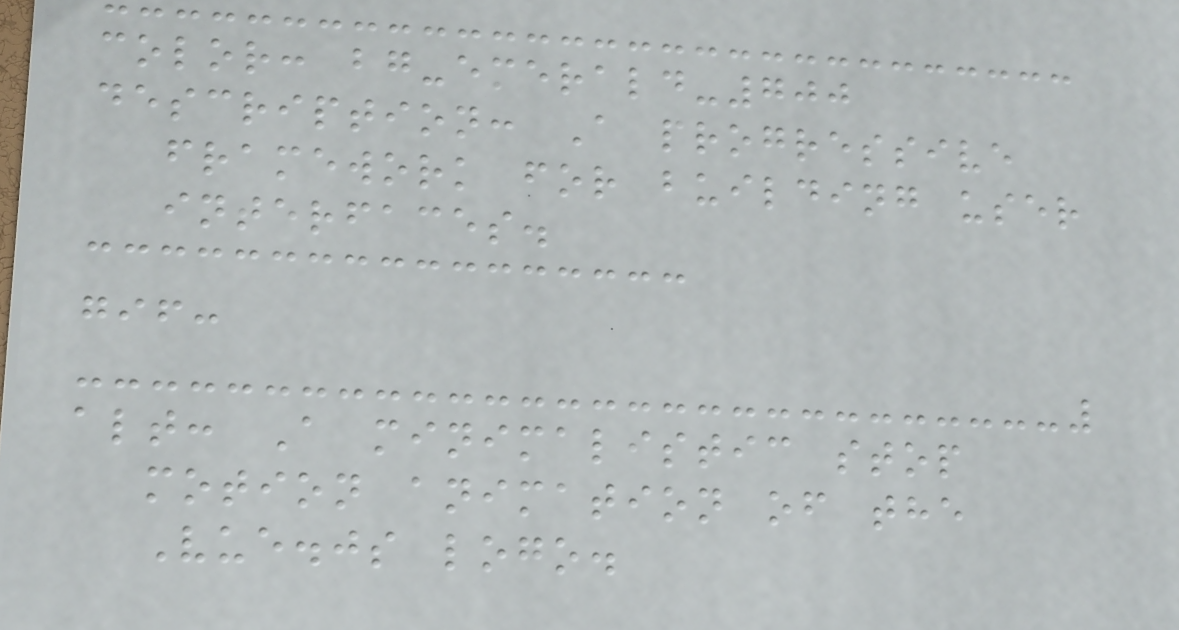color: bg-emerald-700
description: A progressive
framework for building user
interfaces.
gif:
alt: A minimalistic stop
motion animation of the
Vue.js logo.
